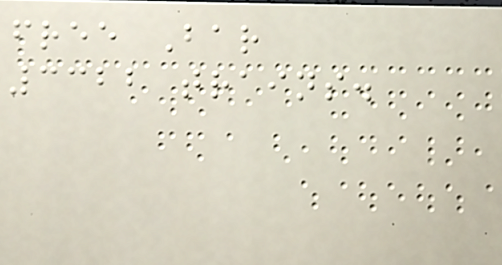free Bar
3322 trains.
